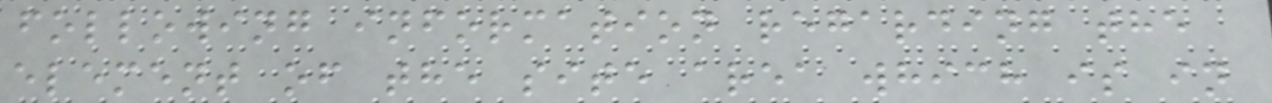following information regarding the
element of the site area which is in
